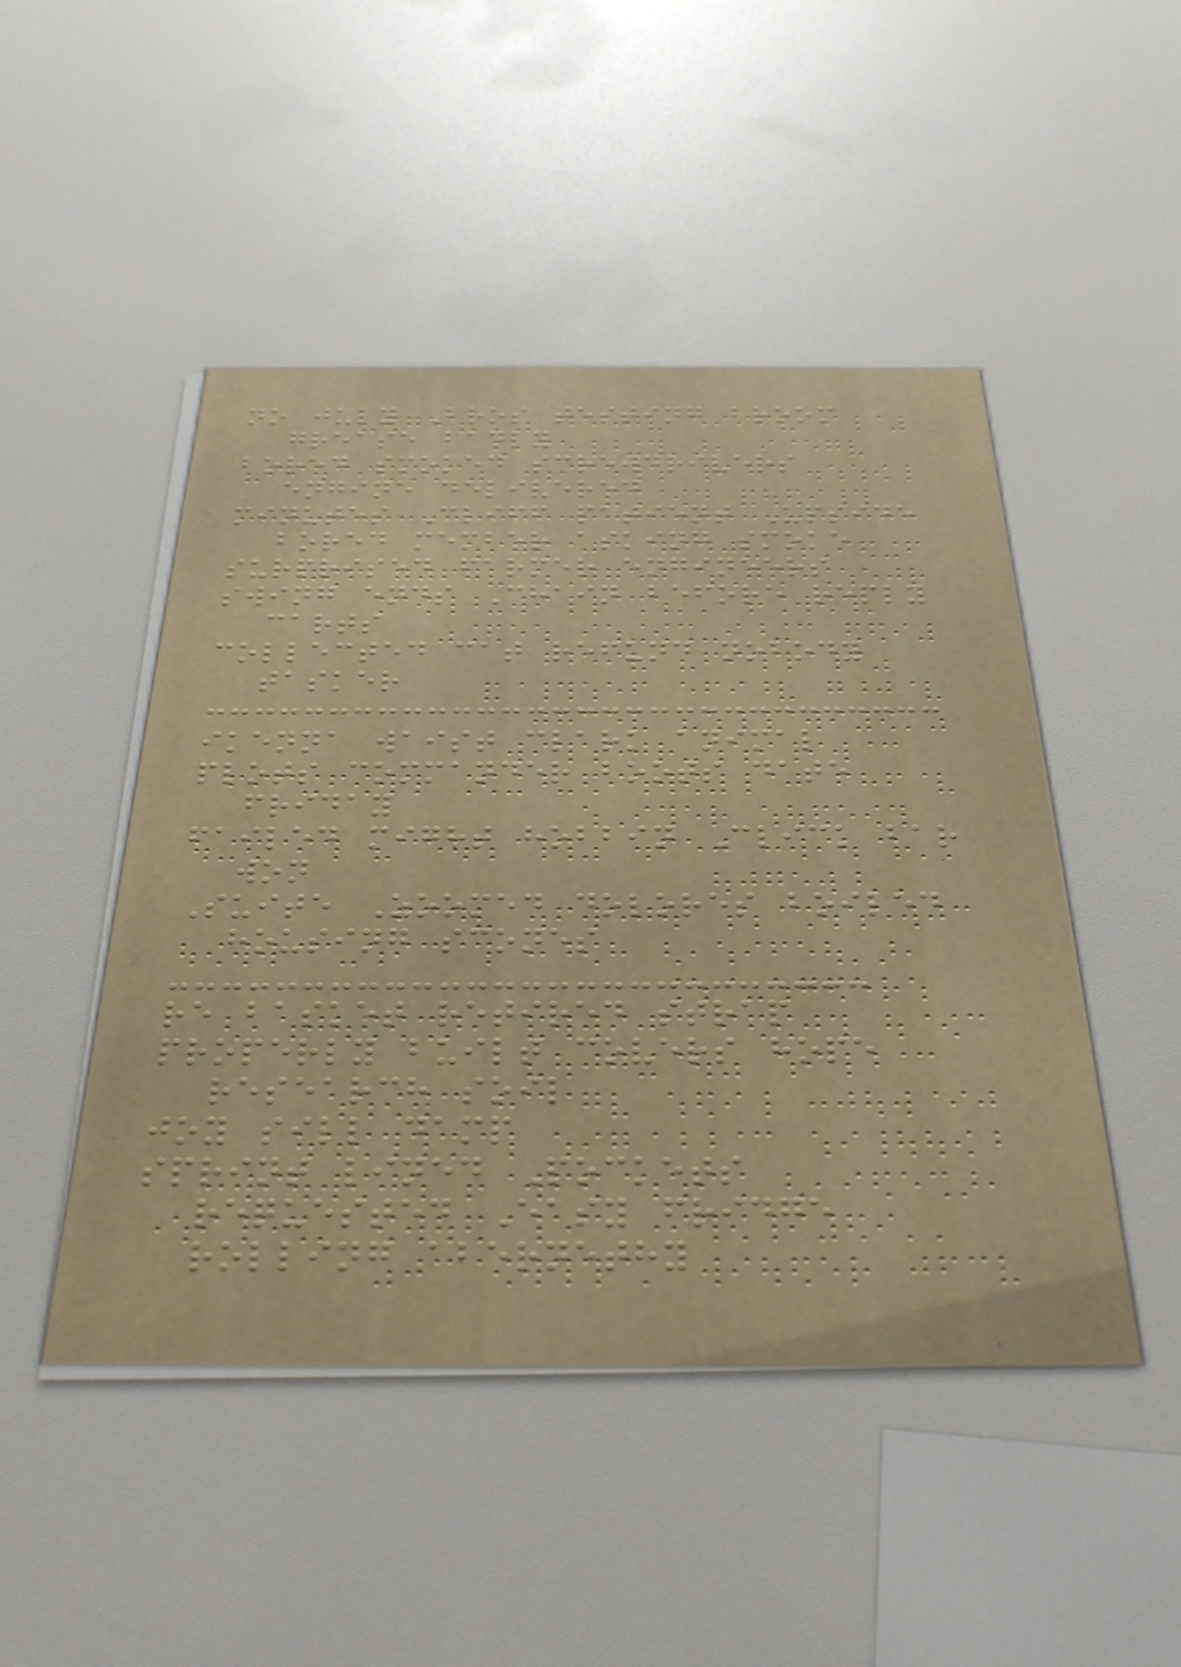no july Bros testing broom
grease badly
bored smoked screwdrivers
engine delivered
minutes Cliff patient Upside
bored member asking smoke
surprised farmer engineers
swing ends Chain before reply
carts
collected cat refund nobody
tasker
ikenna waist clark animal
plots commander boots date
friday
failed might hobbin Click bar
won
Suite Zoomed dolores boiled
housing scones
re basket retired strap
properly built covers hope
research soil
joy sill damp
sprint lined Pockets
requested Easy fridge
rolling abernethy
